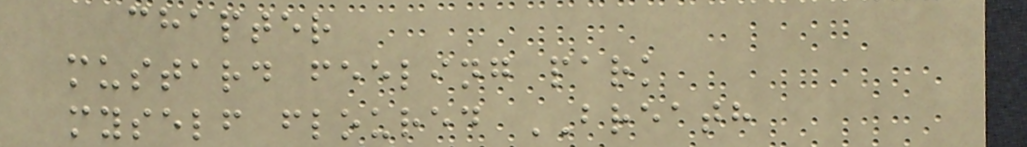chapter
mustard feeling park
myself floured BREATH
